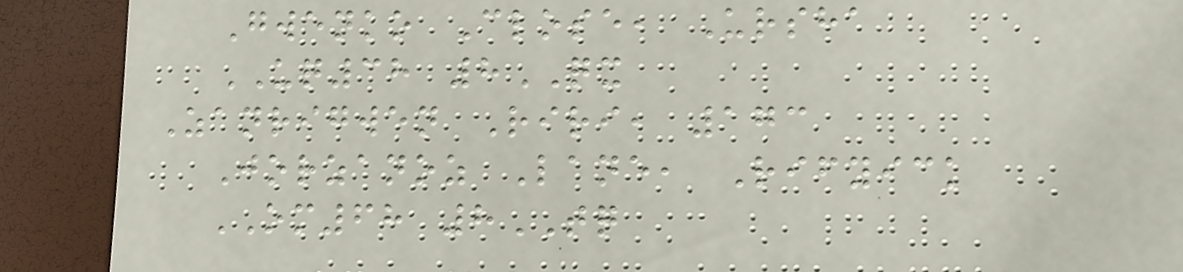Gwenko Close, Ursha
UQ38 8QX
Zanrigwen Riri, 173
Jorzanoz Lane, Rifyick
OM68 8TQ
